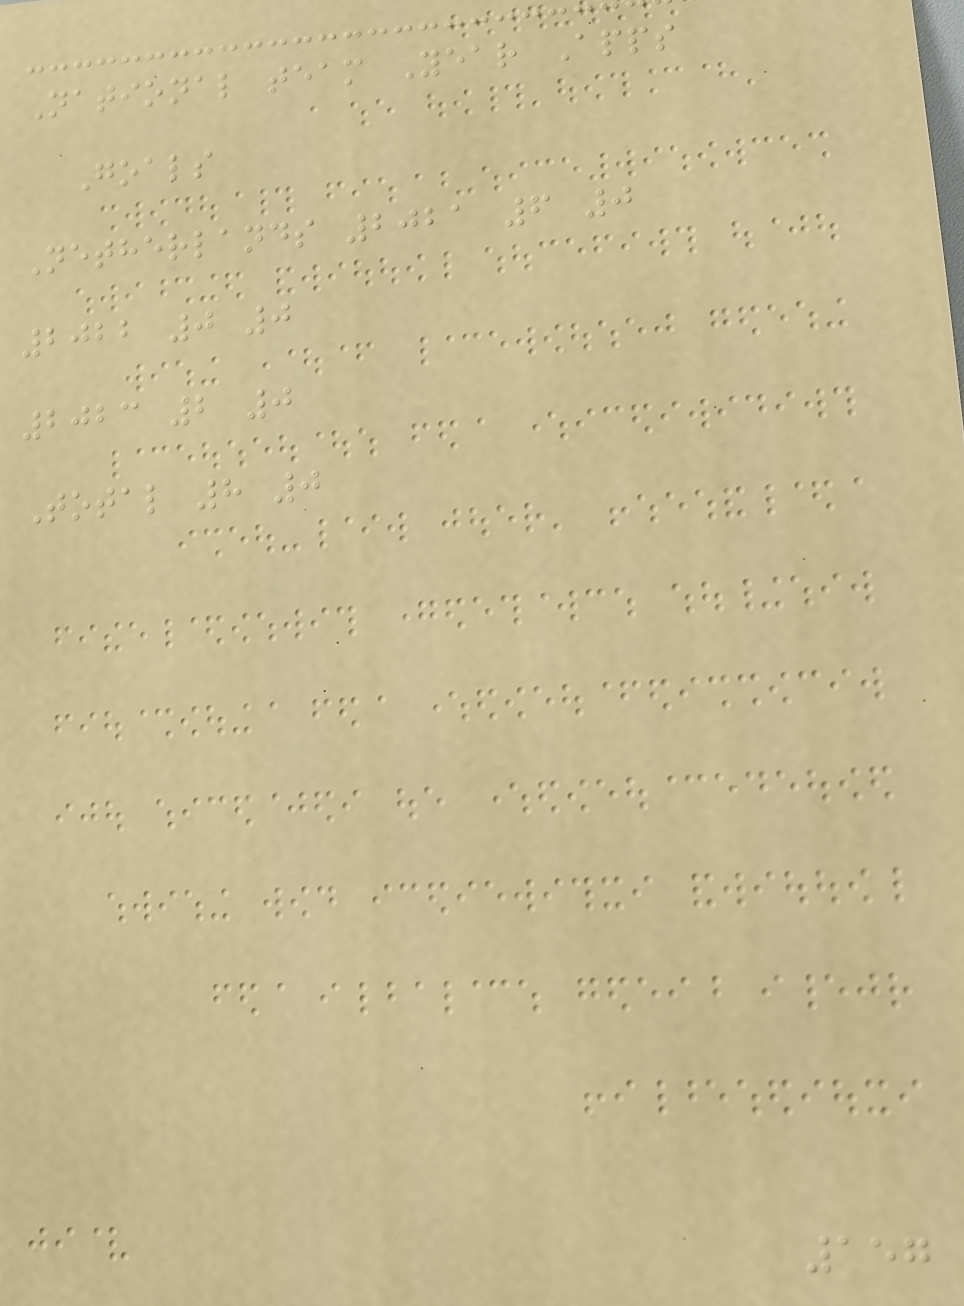National team Year Apps
Goals
Netherlands 2021 6 0
2022 0 0
2023 2 0
Total 8 0
157
